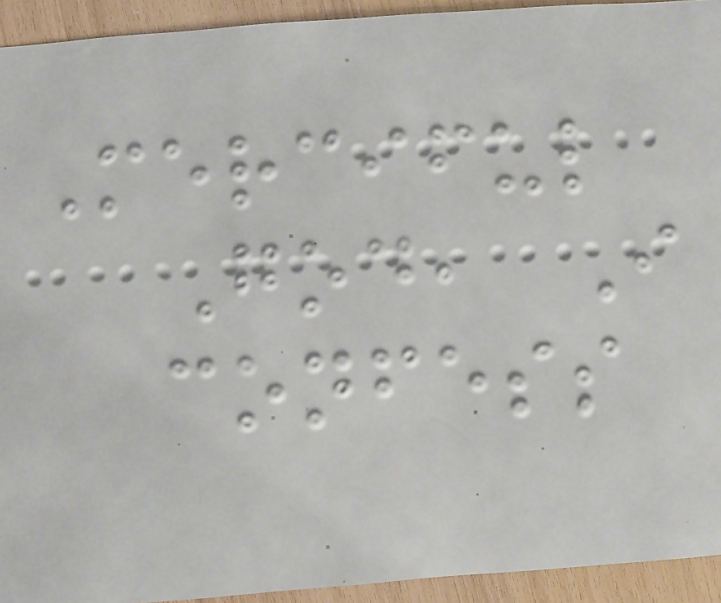Merciful
God, I
confess
